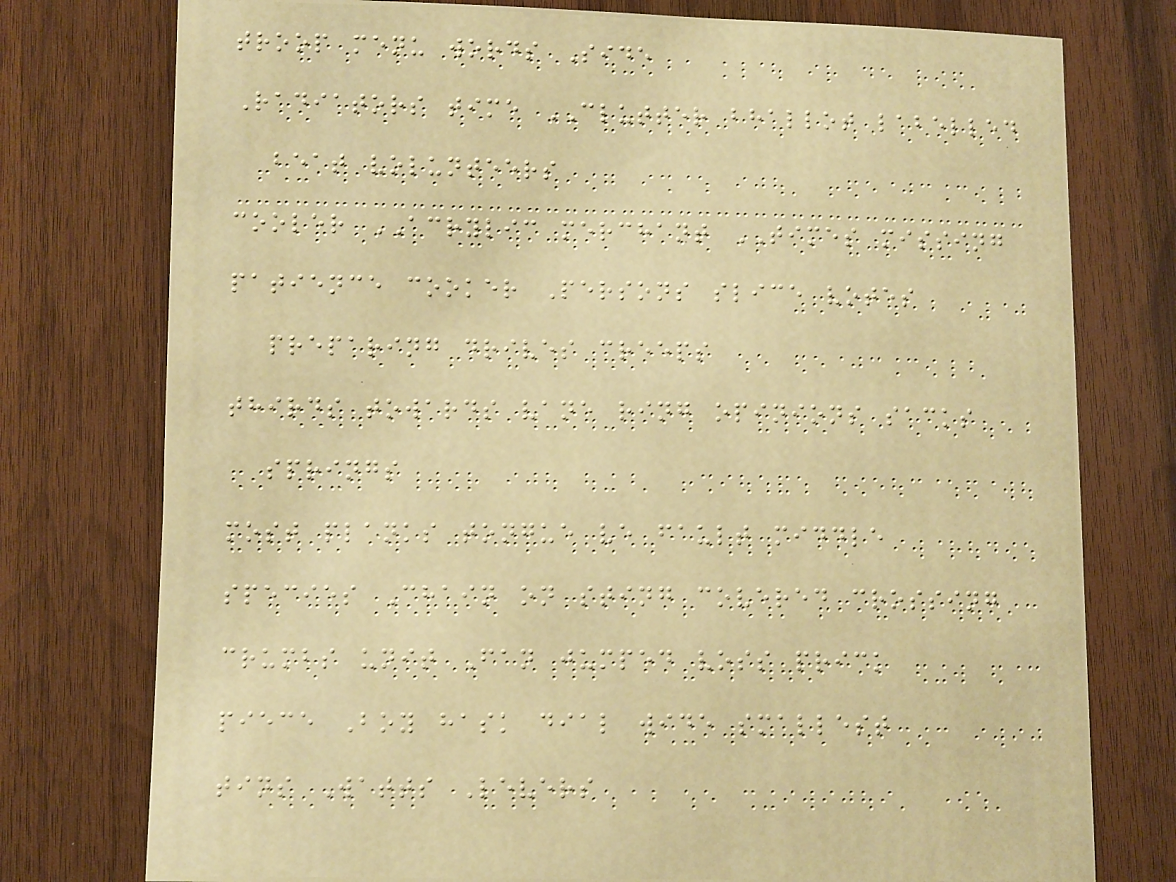troop menu words Side
Radiators time CLUTTER bhallot labelled
beat volunteers
cooler ACRYLIC merchant TIMES missing
patience cooker Persons slice votes
preparing drives creeps
thirds towards vane ring opinions sacks
springs
most planks tongue ve fault middle
species Chain on sting covered crossing
crumbs unit Fan jumped voss prick
piece Boy hask dial wide smallest
tins Watts Levers
